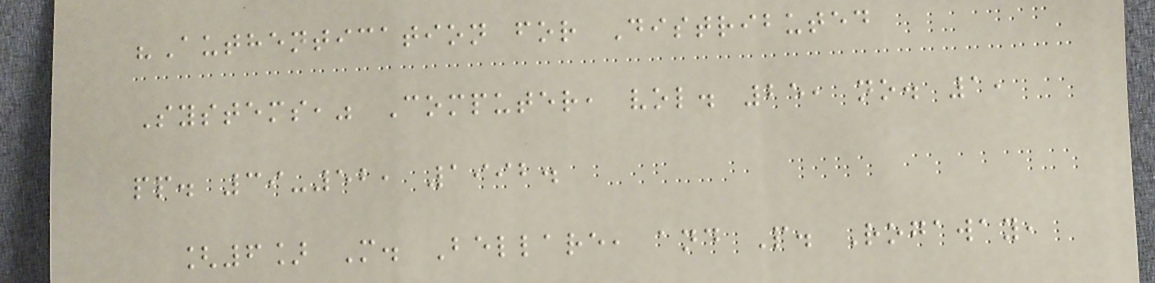"Authentication for Distributed
Systems," Computer, vol. 25, no. 1,
pp. 39-52, 1992.
[6] M. Bellare, and P. Rogaway,
